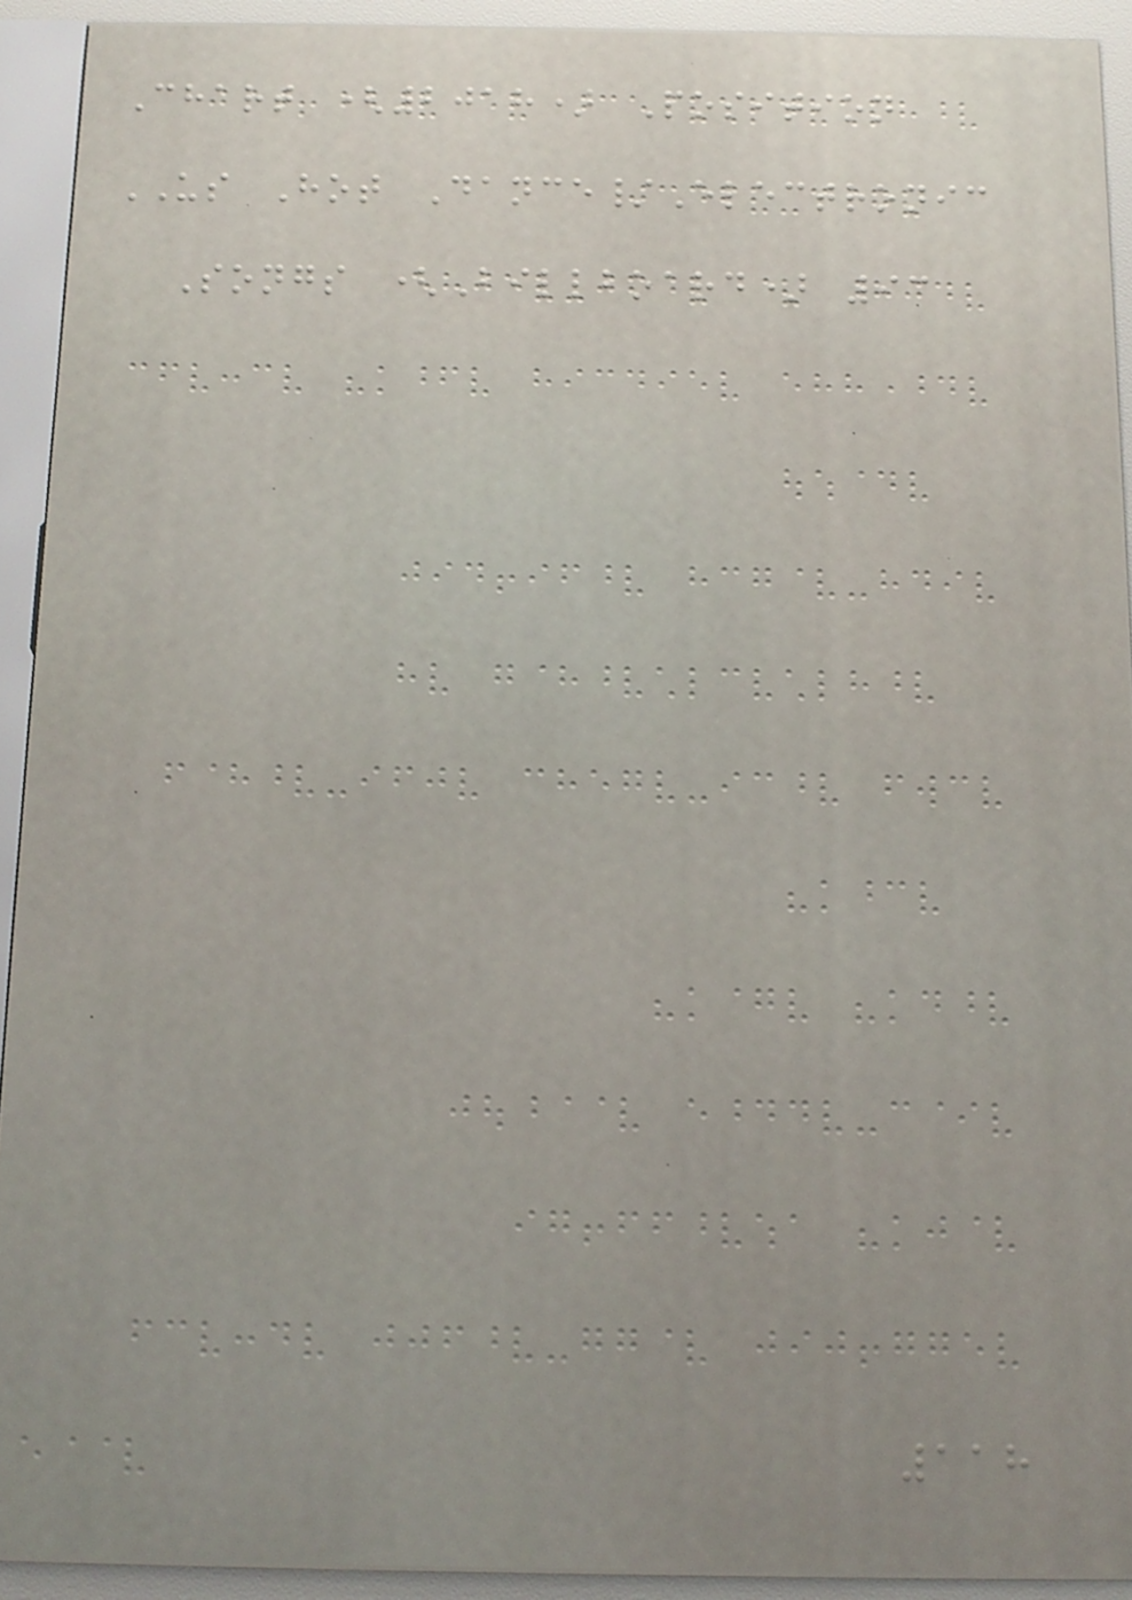Chart (2018) Position
US Hot Dance/Electronic
Songs (Billboard) 93
118
